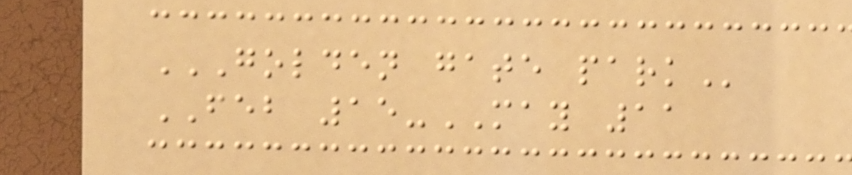GOLDEN GATE PARK
FEB 15-MAY 11
